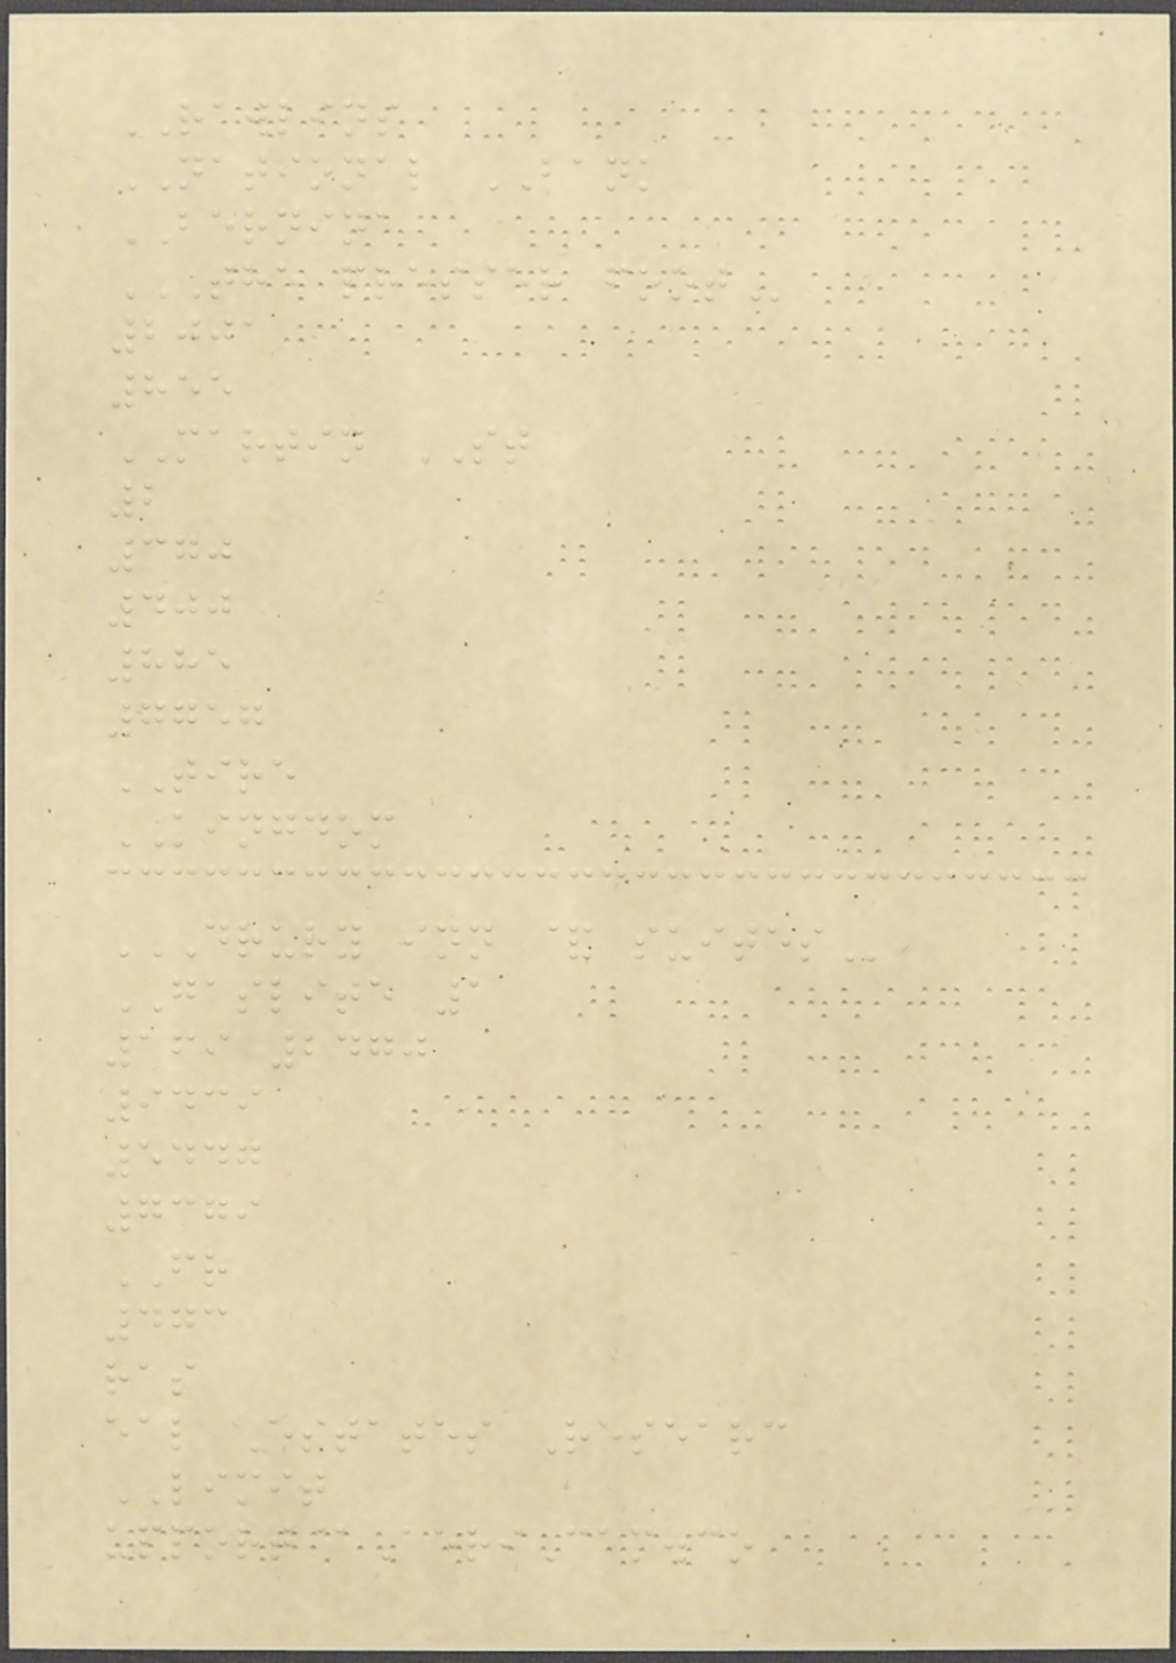RAWLINS
NATIONAL BANK
BERNINA
THE PRESSER FOOT
2001
855
MARTIN ST
2
370
400
885
7757
TIRE
KINGDOM
DRURY INN & SUITES
GASLITE 1
169 2470
9439
5447
7379
FR
473
ras
eal Estates Researc
LIMIT
upport@AeriCam.co
